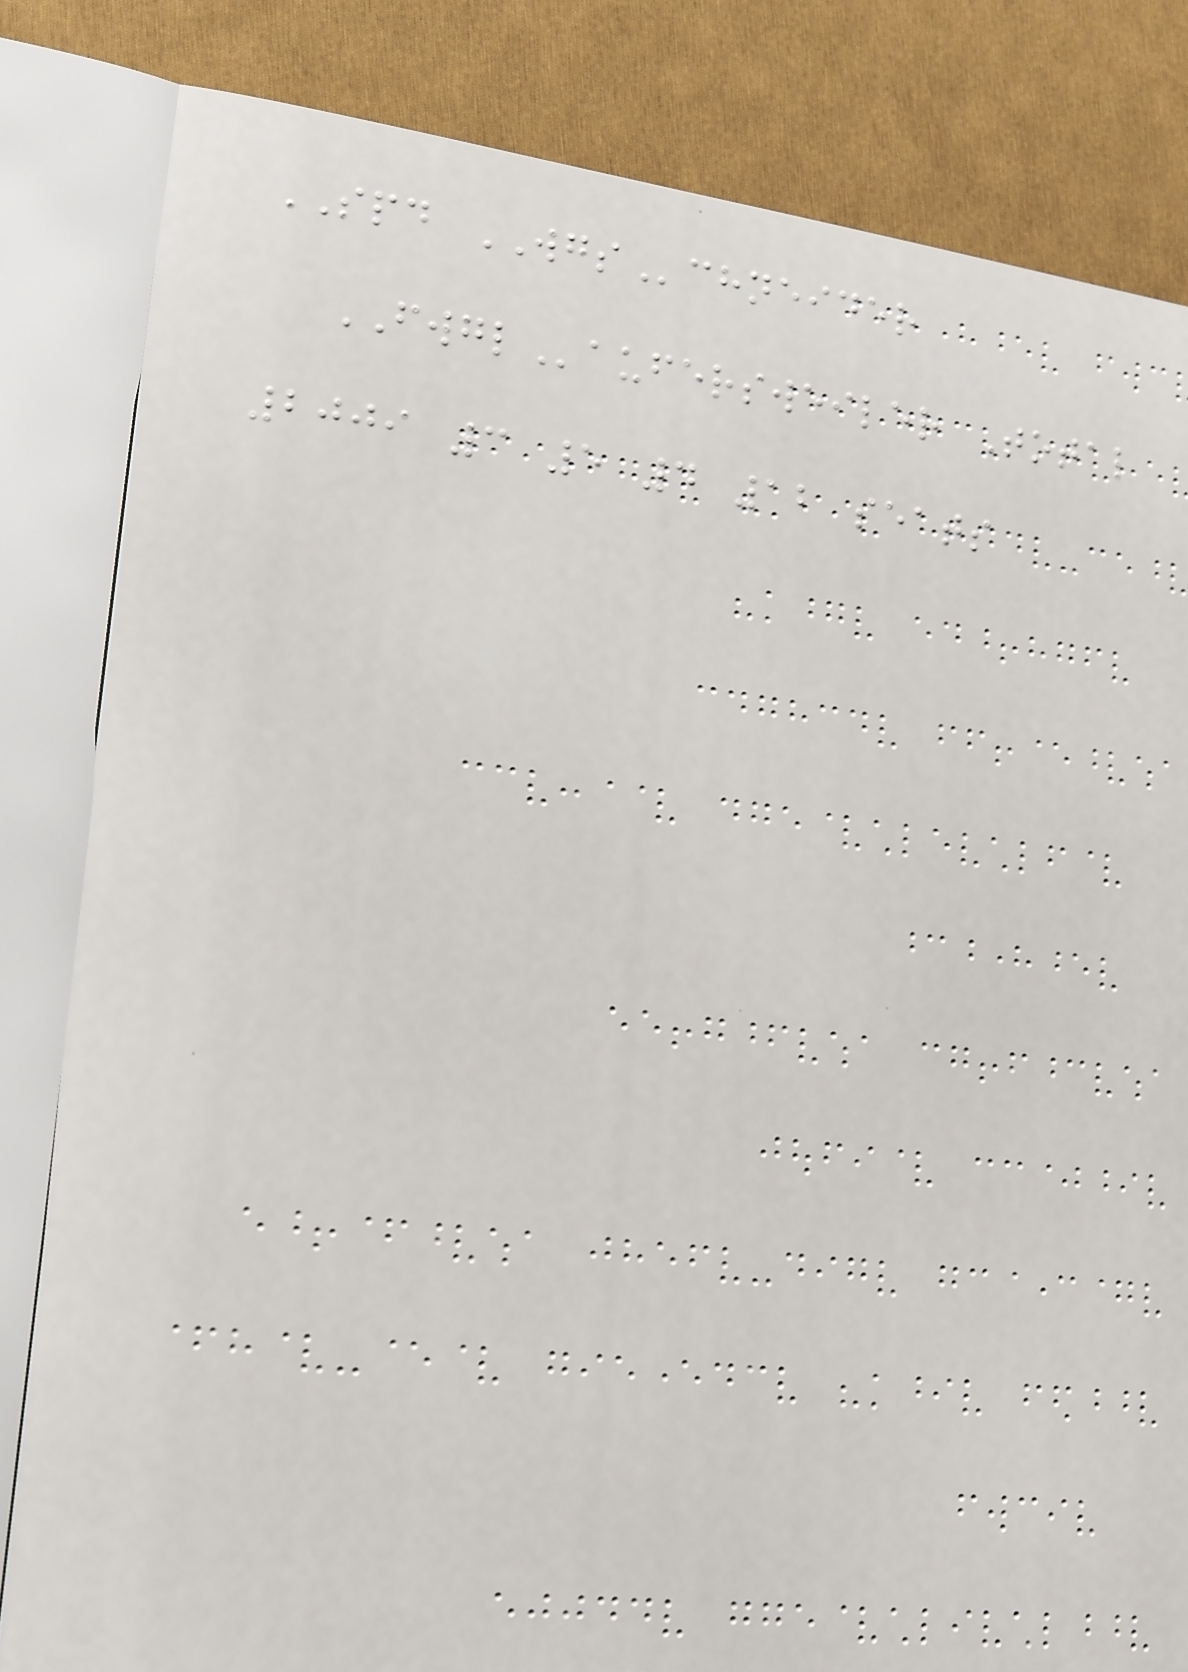SPD WGSchneider
FWGLaufersweiler Total
2009 3 5 4 12 seats
